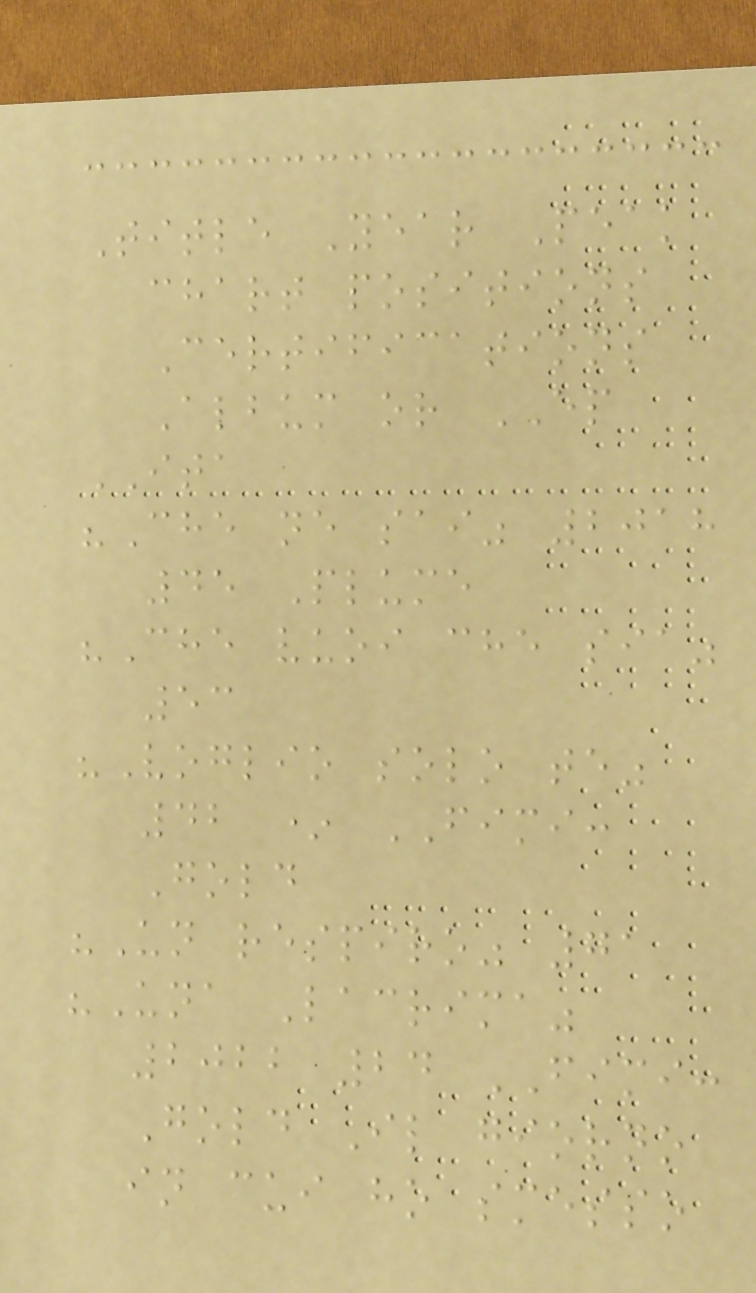Title Year Peak
chart positions
Certifications
Album or EP
ITA
"Che ne sai" 2018
45 Plume
"Che vuoi che sia"
53
"Voglio solo te"
42 * FIMI:
Gold
"Un respiro" 71
"Una Lacrima"
2022 24 FIMI:
Gold Il giorno
in cui ho smesso
